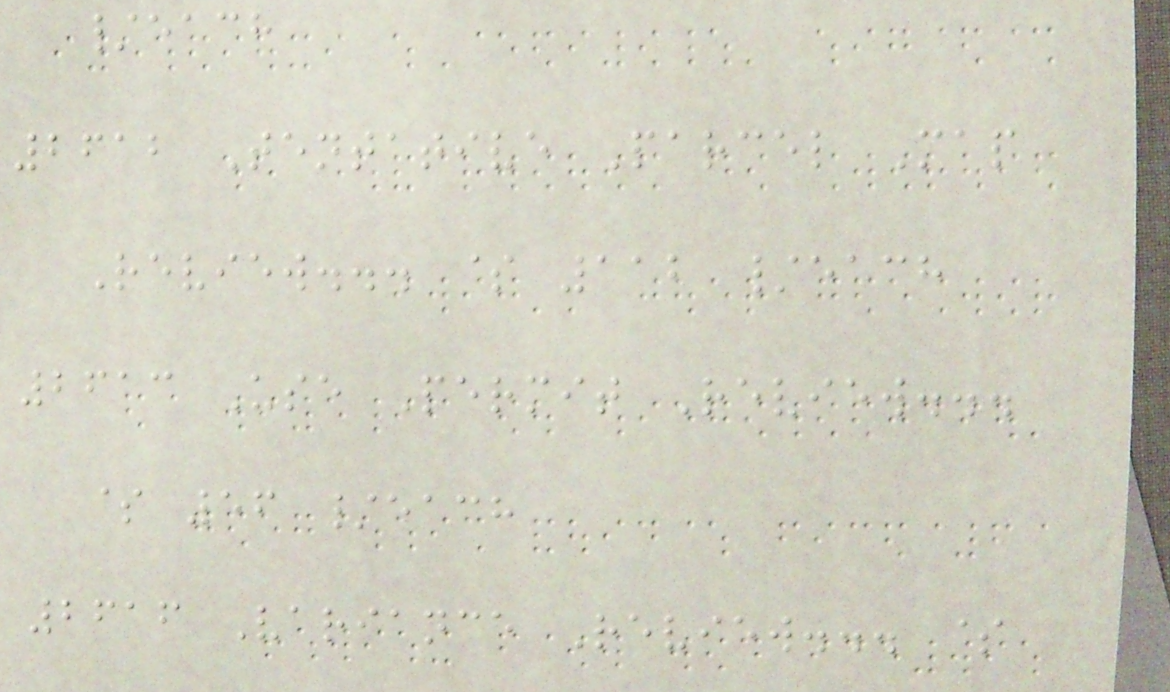/each
2612 Tentative Parcel Map
Review... $ 112 /each
2613 Use Permit Review...
$ 56 /each
2616 Variance Review... $
